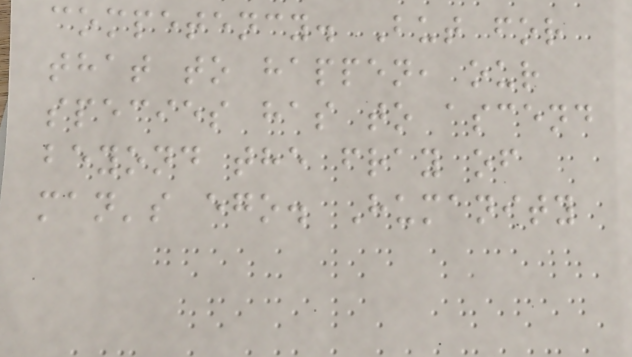competency. But for
that to happen, our
species has to ascend
beyond the fray of
man's ego. Humanity
